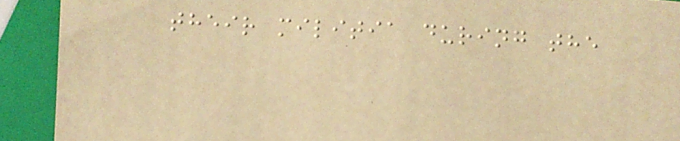their militia during the
